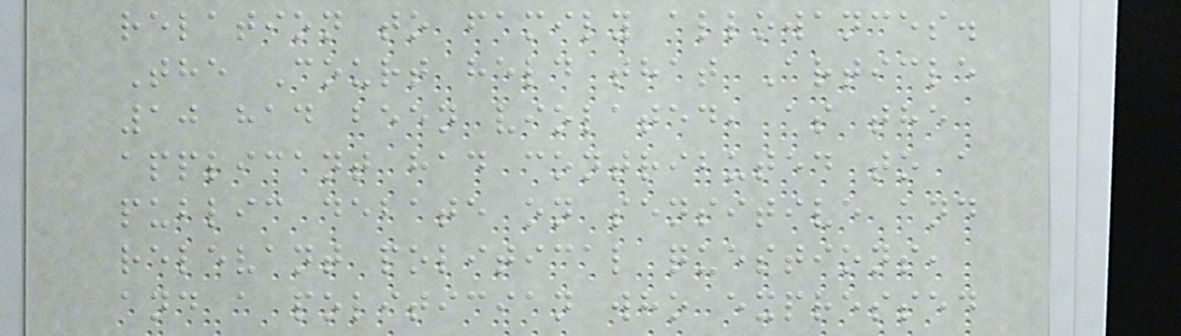relation to family allowances.
The Court held that Article
10 had been violated, as the
applicant had contributed to a
public debate on sensitive and
relevant political questions,
and a politician who expressed
